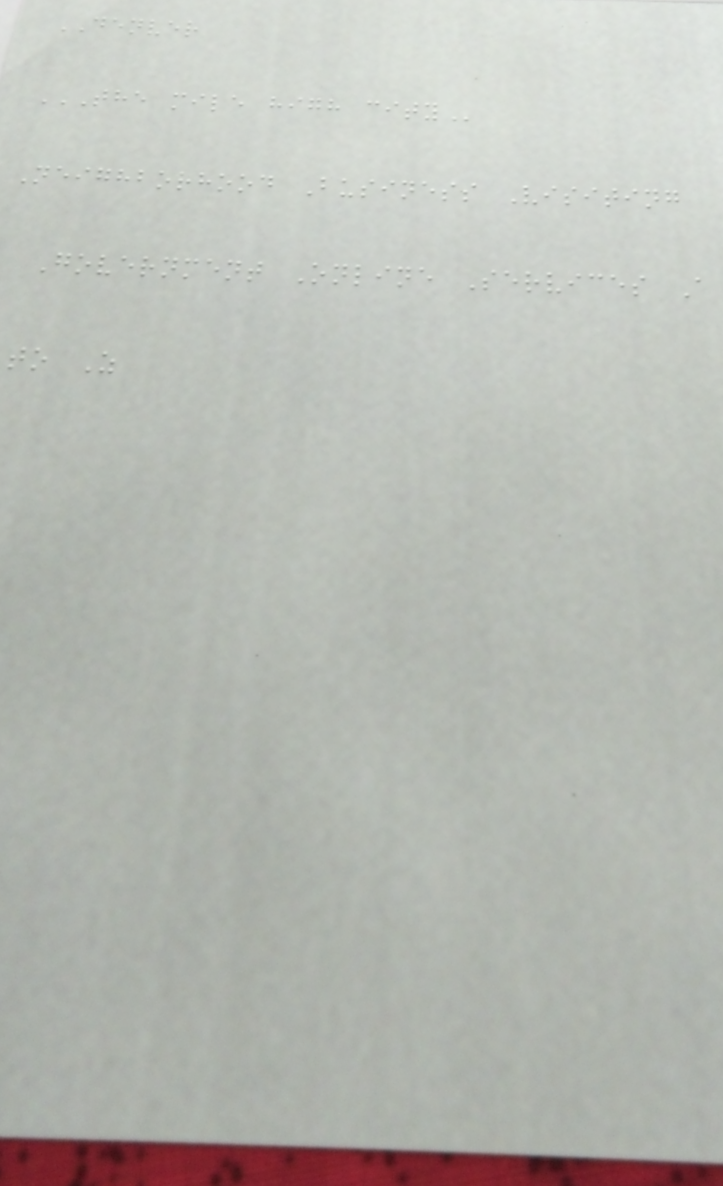DENVER
THE MILE HIGH CITY
Neighborhood Business Visiting
Government Online Services A
to Z
